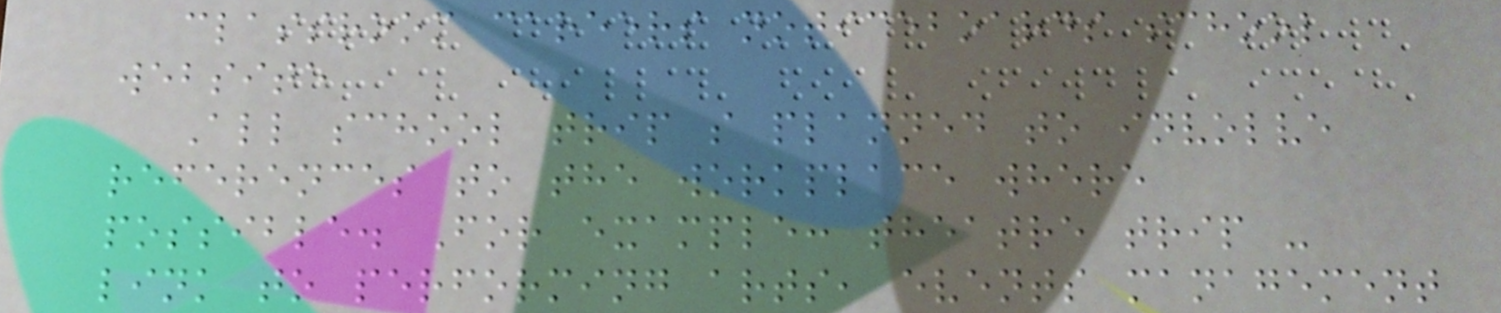classroom careers noticeboards school
website
All school trip s planned to involve
references to the workplace where
possible. For example: theatre trip -
link to performing arts, events management
